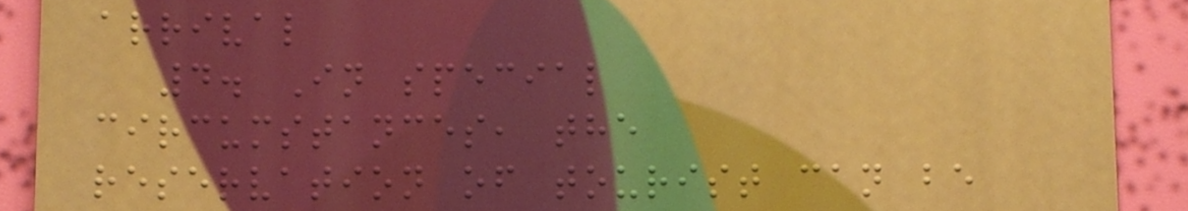arrival
4. In special
circumstances, the
reservation of tourist can be
